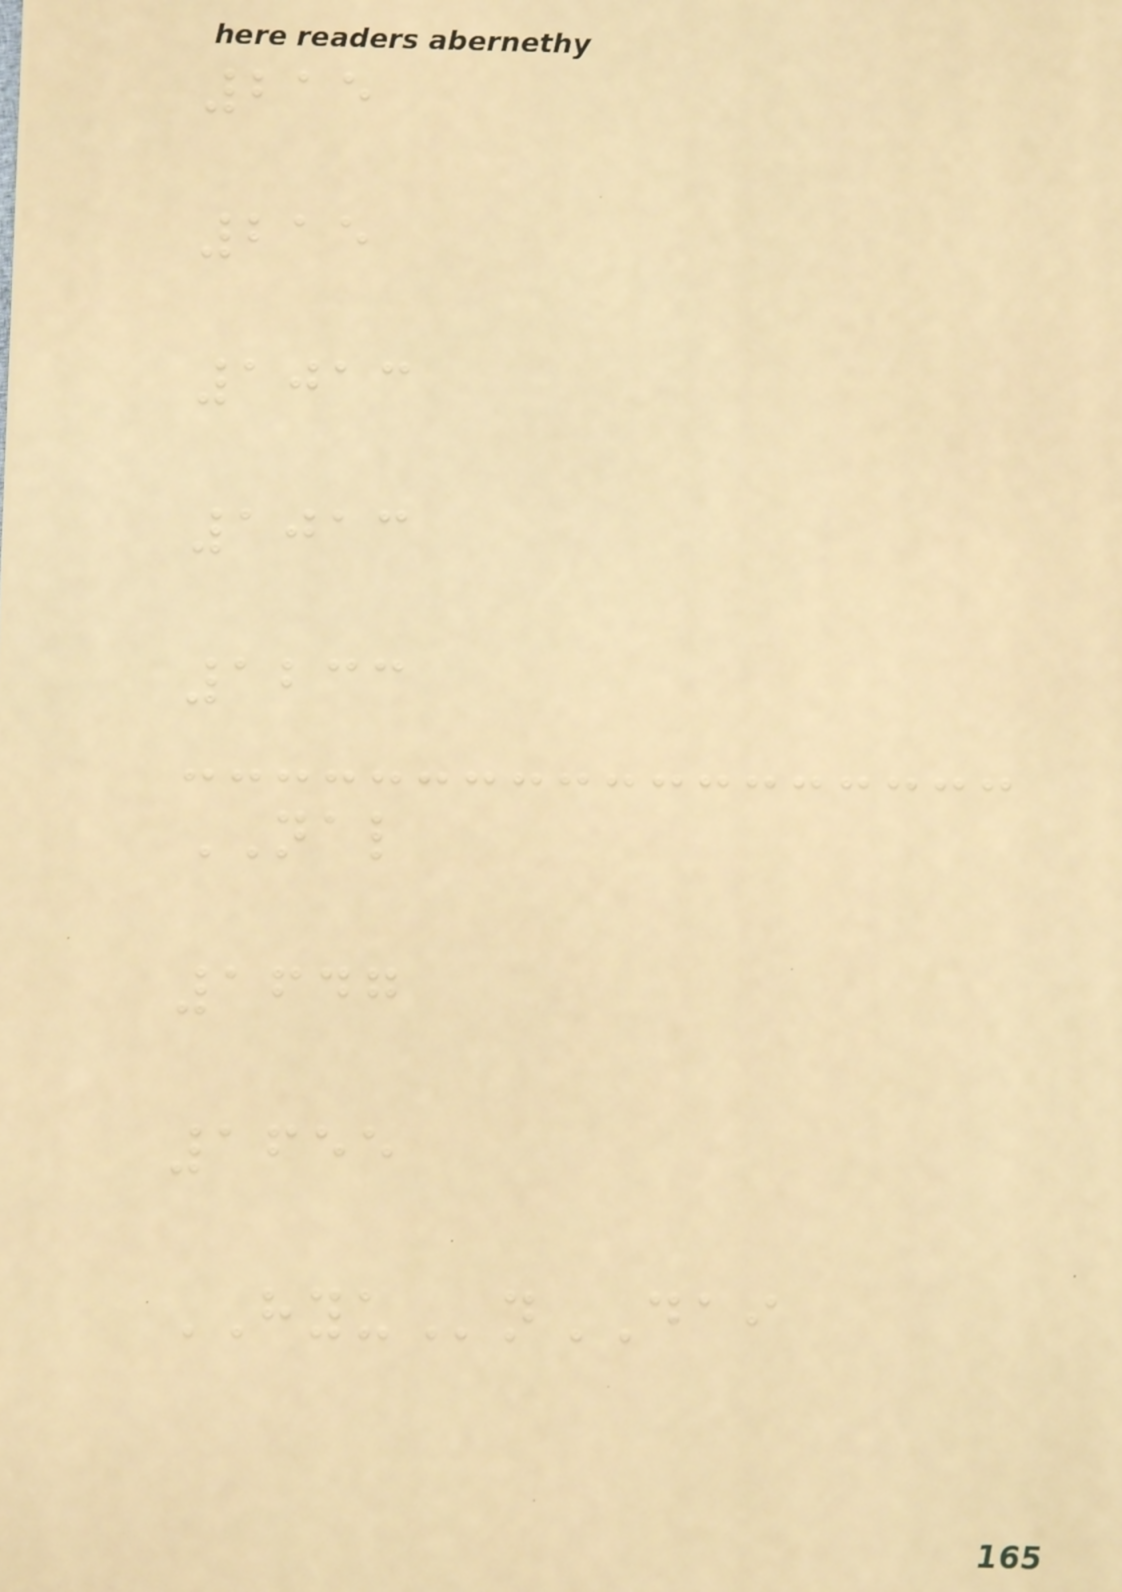215
215
1013
1013
1233
NAL
1647
1655
HYUnDAI
